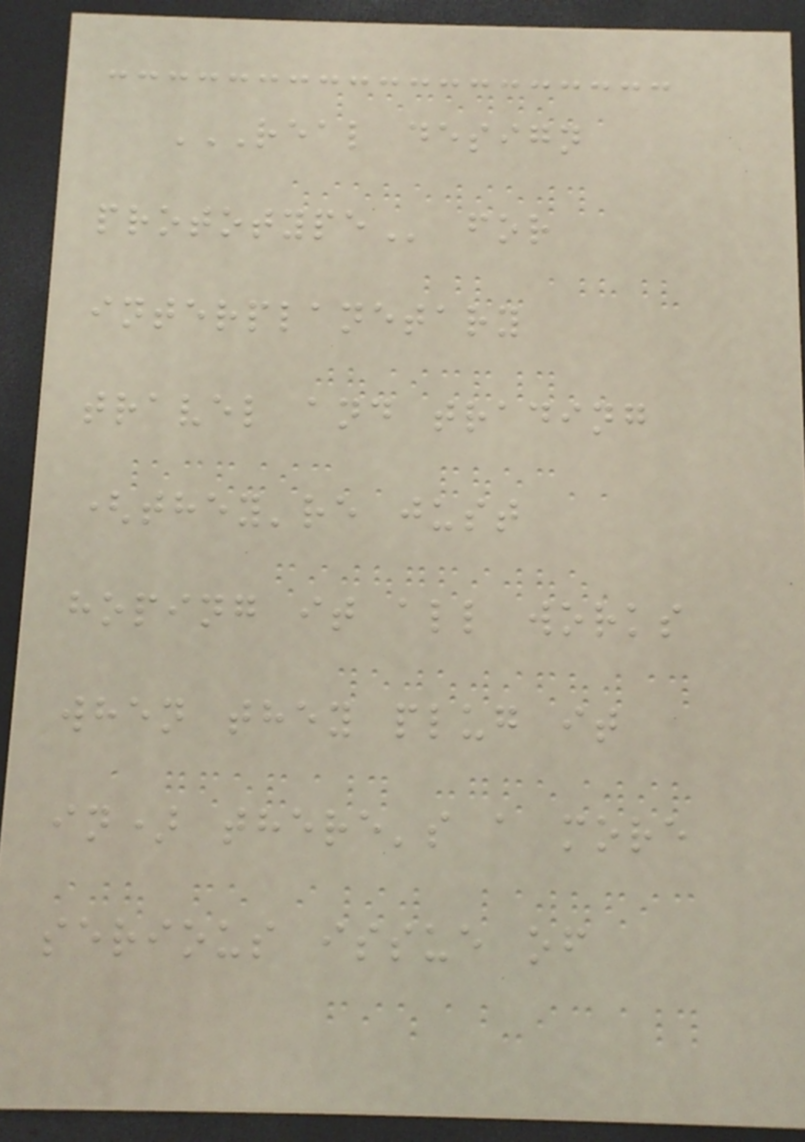REAL DESIGN
PROTOTYPE for
interplanetary
travel and trading
(they're just
hoping it all works
when they plug it
in) there's a more
serious issue of
